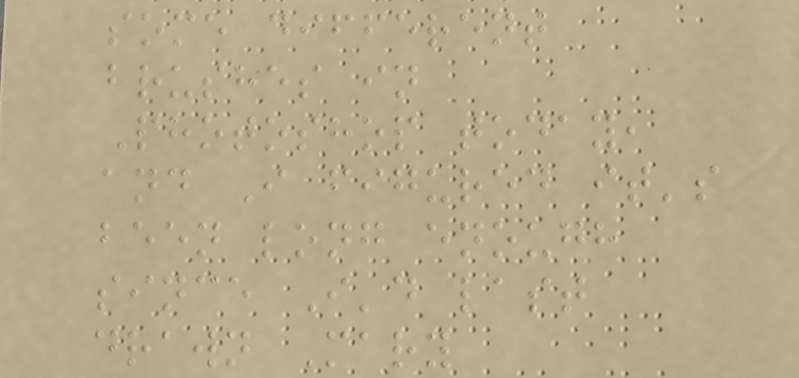some different
brushes in
Photoshop today,
and I figured it's
been long enough
since I'd last
drawn Mary
